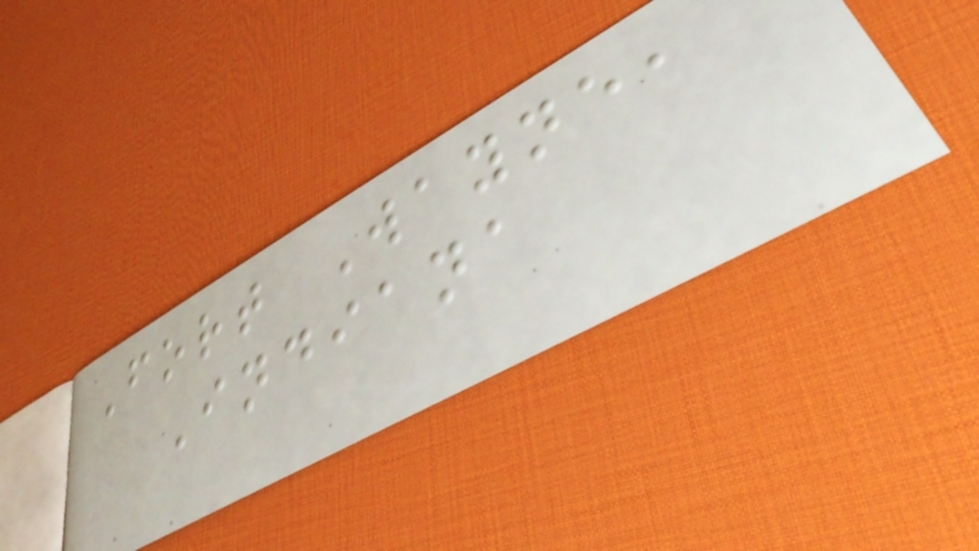Fort Wayne,
Indiana
